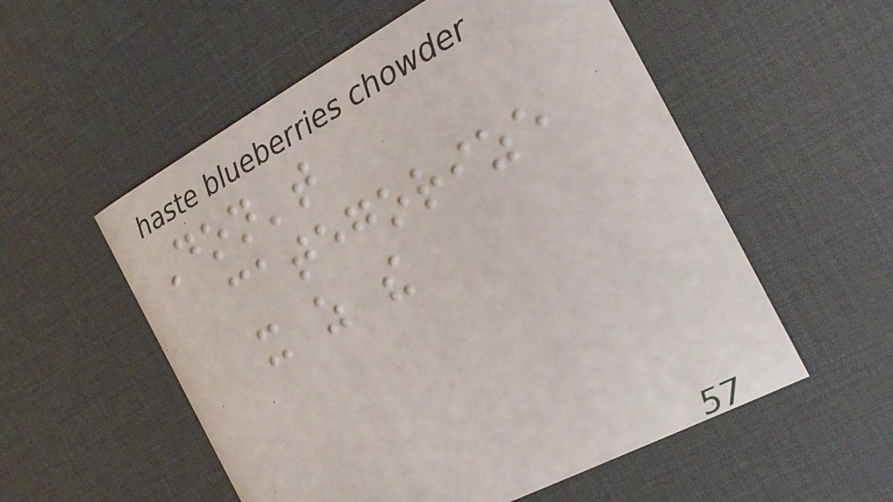Don't
categorize
it as the
